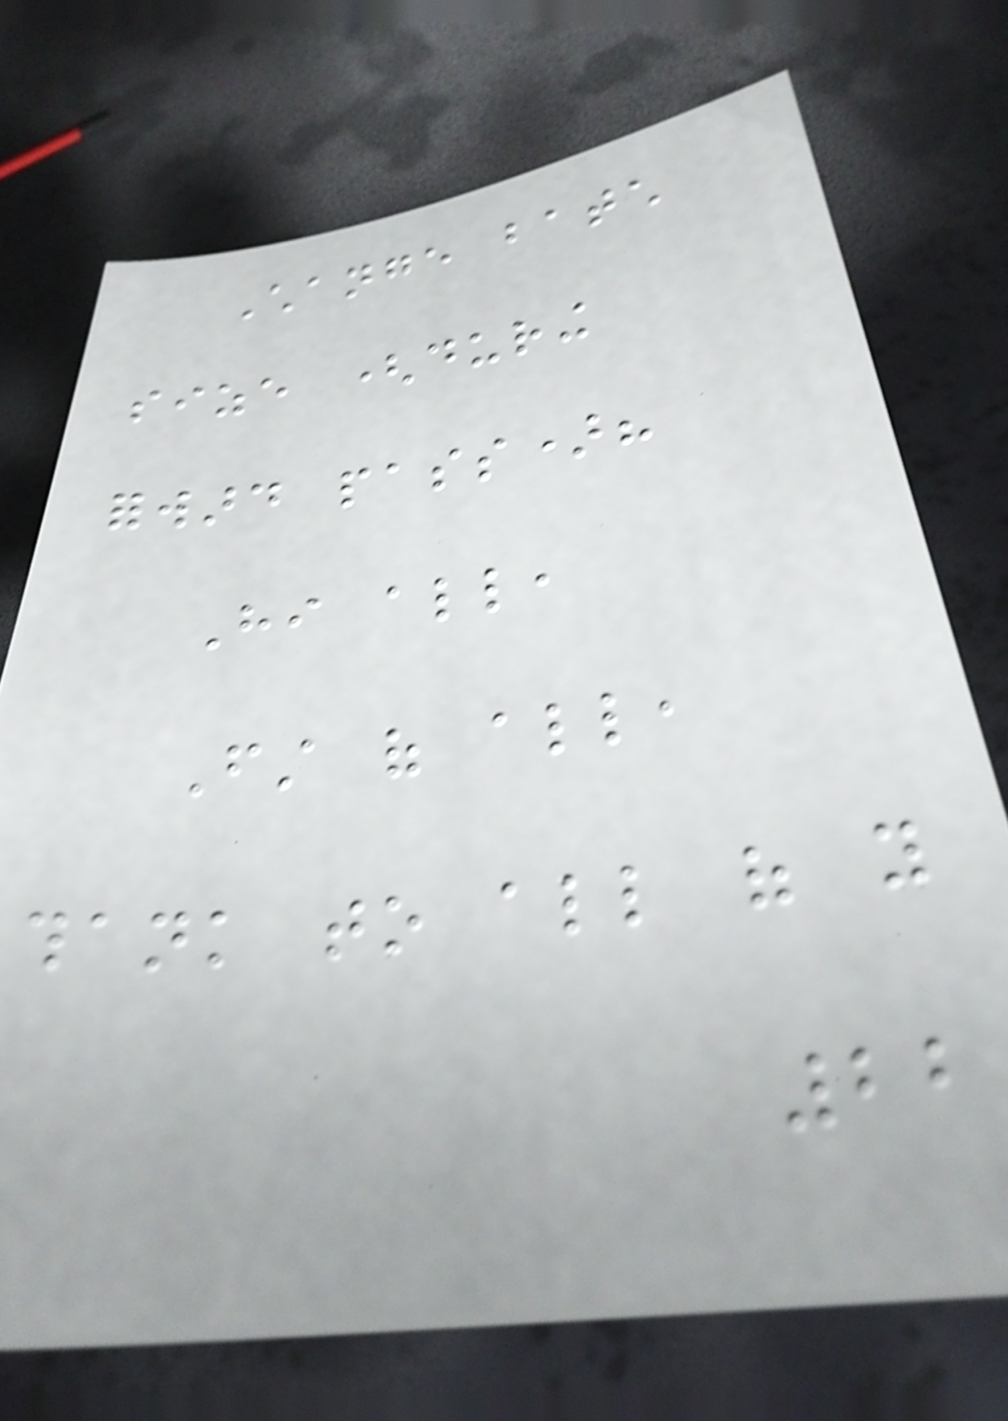Change batch
size (during
forward pass)?
Hi all,
First of all,
thank to all of you
22
